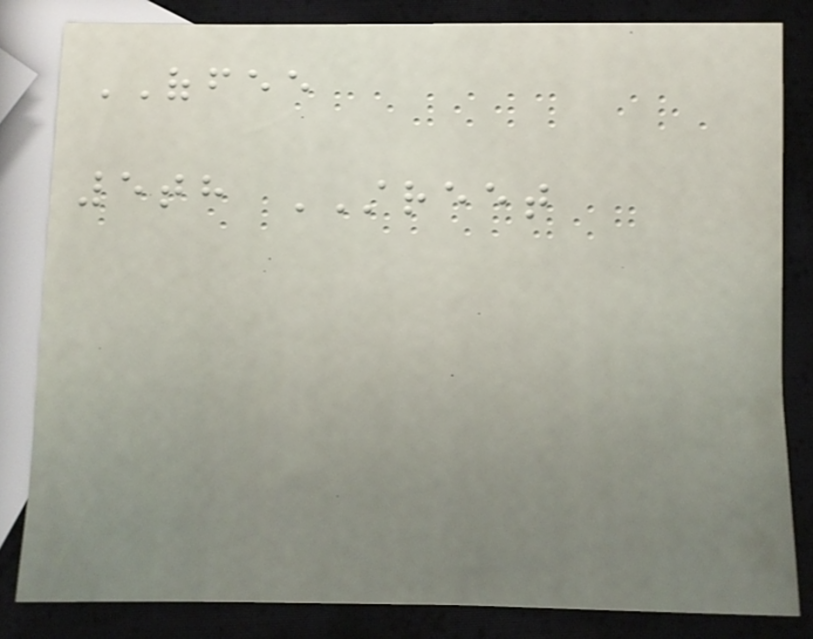OFFEE
5th STREET
